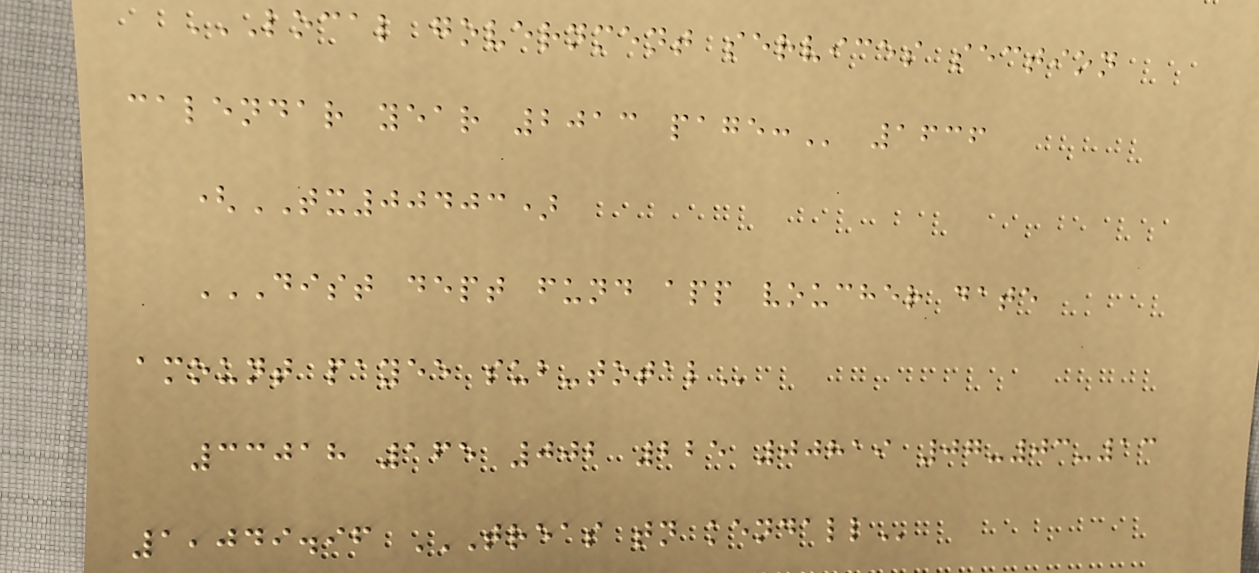LOCAL GOVERNMENT SERVICES SECTION
CALENDAR YEAR 2013 PAGE: 1636
(TX00403)
DIST DEPT FUND APP VOUCHER DATE
AMOUNT PAYEE SUB-TOTAL
33018 165 002 225 00819 07-03-13
1,049.96 TREAS TN KENDALL
